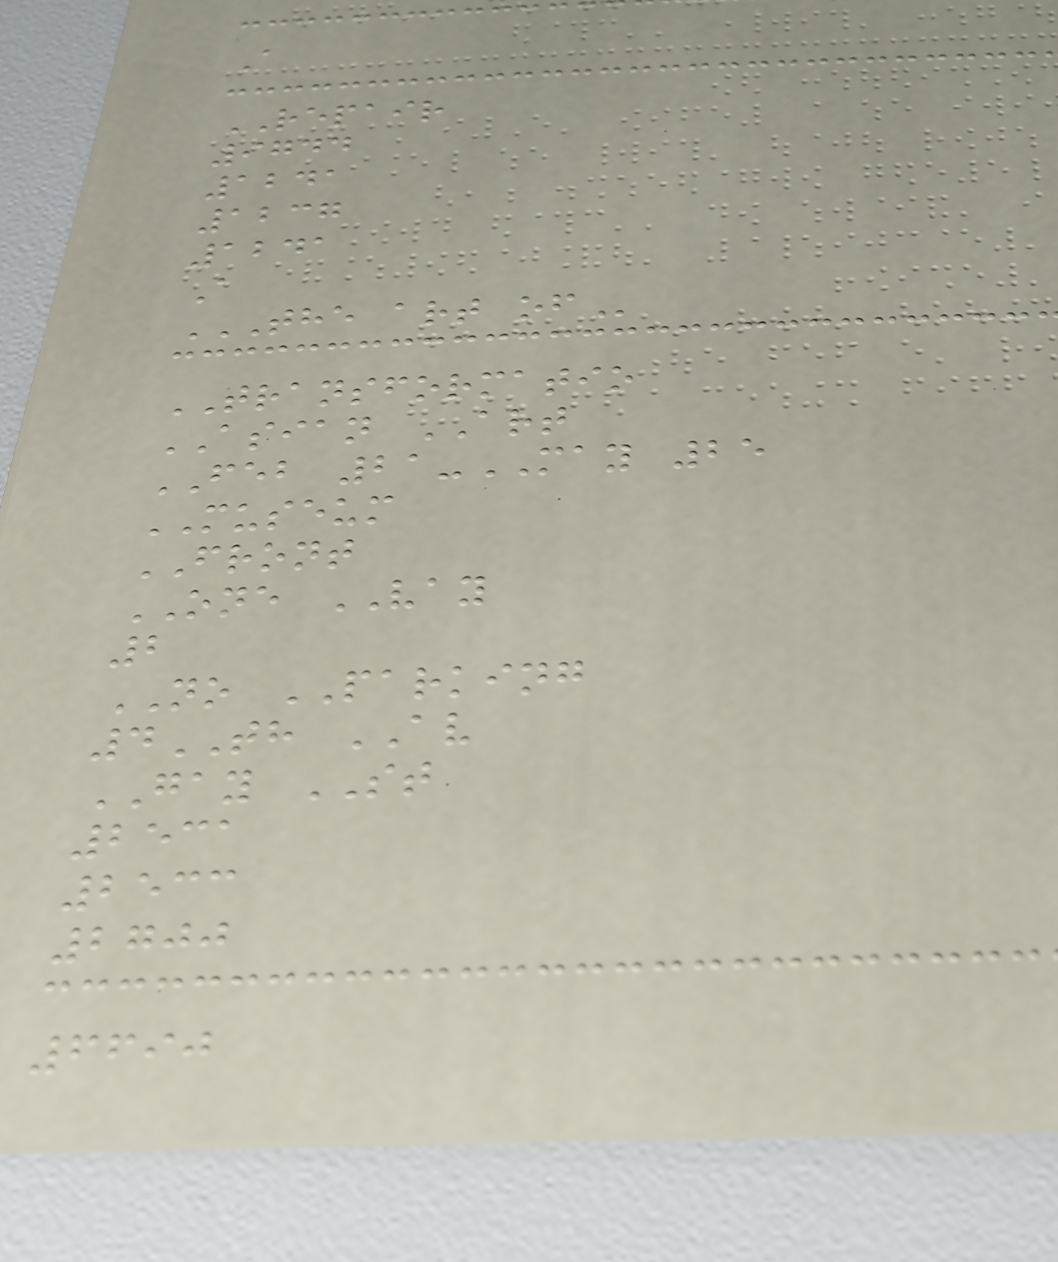A
REPAIR
9744
1241
1237
1241
A
THE ART OF
TRANSFORMATIO
ASIAN ART
FEB 21-MAY 25
MUSEUM
FRONT
ONE VAY
2
NO PARKING
4TH AV
GAY ST
2531
2533
2700
6690
